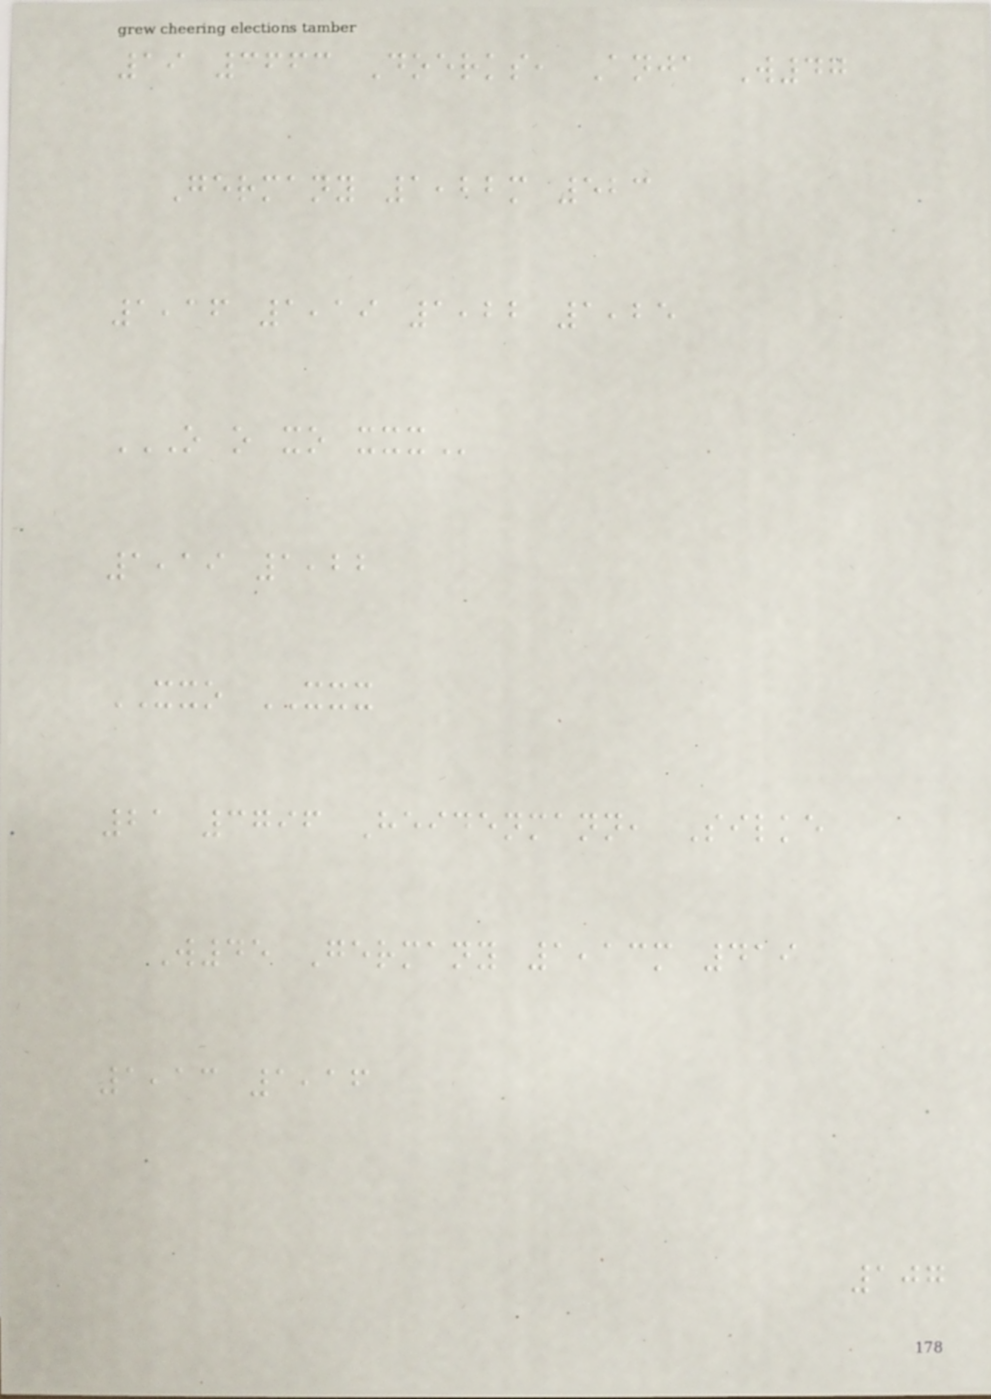19 3663 Doerks, Anja W47
Germany 1,22m 523
1,16 1,19 1,22 1,25
O O XO XXX
1,19 1,22
XXO XXX
21 3796 Heidenmann, Silke
W45 Germany 1,13m 419
1,13 1,16
107
